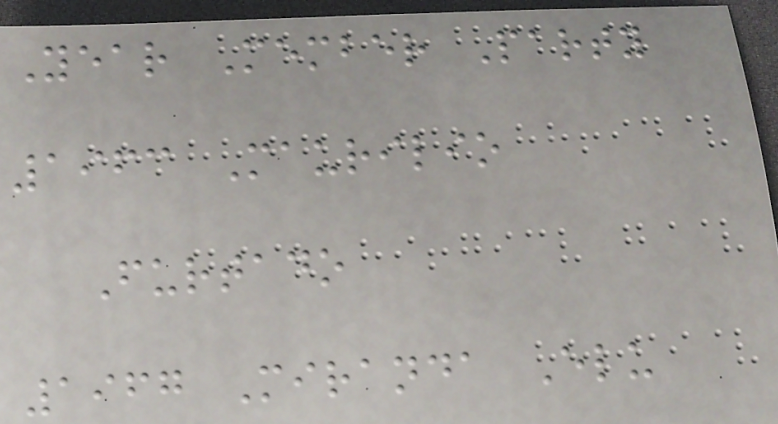Year Member Party
1963 Maurilio
Furtado
1967 Miranda Elu
